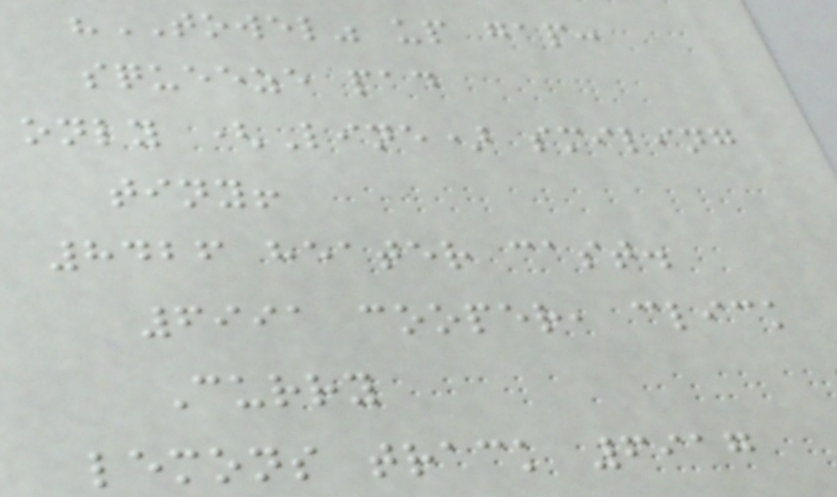"TOWEL" up gap:
squeeze pad
only (Line) smiling
tiny!
8426 heater cast.
6991 cooper, click
Curry
lemons track 6917
